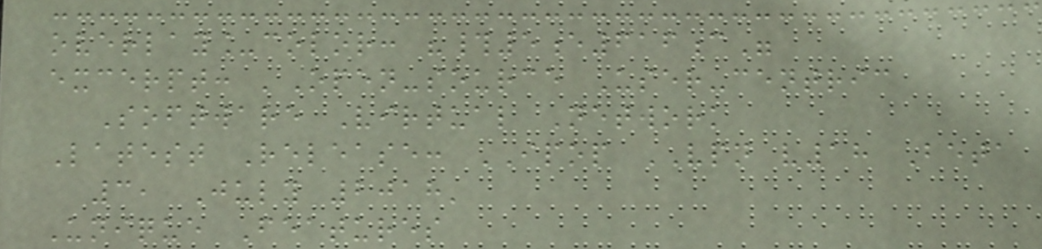overlay_color: "#5e616c"
excerpt: 'Open-source User-centric
Software Virtual Network
Latest Release: IPOP VPN v18 Beta
3, July 2018'
Unique Features
